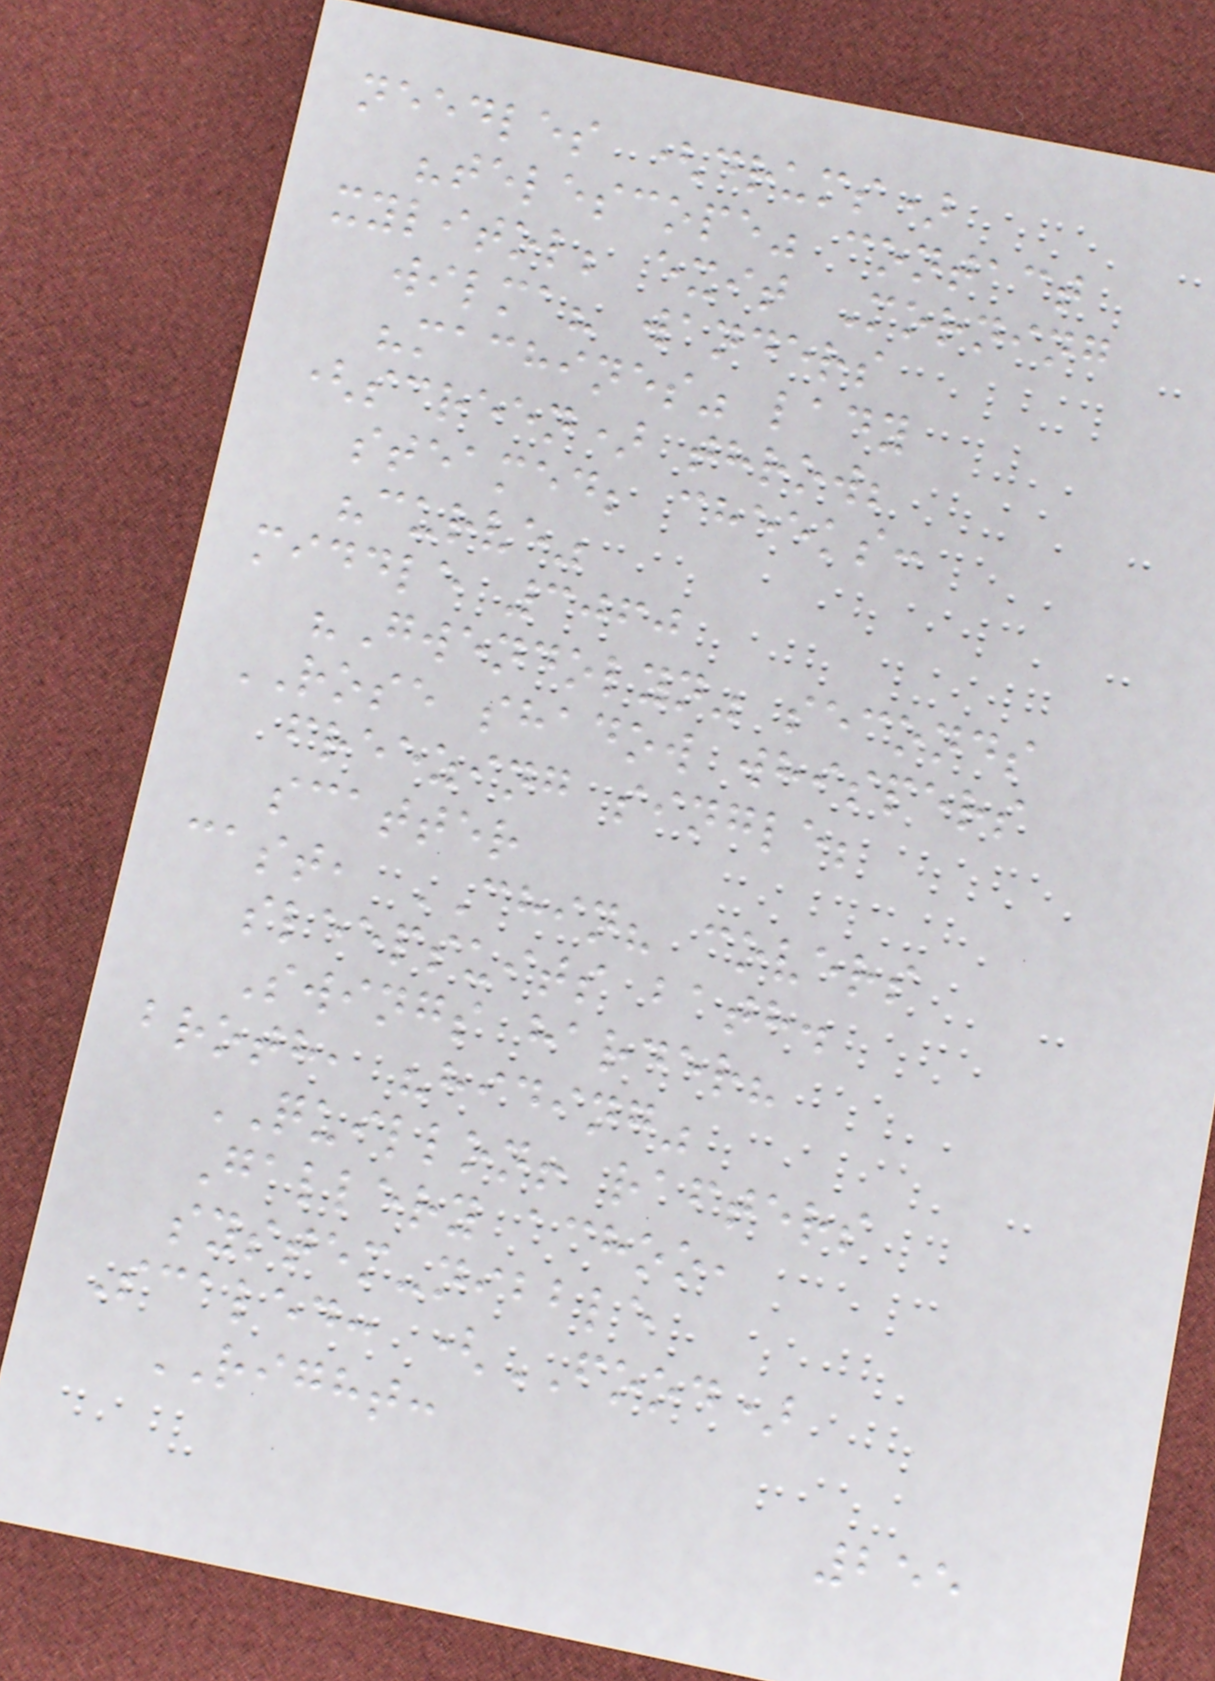needles (drums)
"telescope" contact
xylitol; exit Morning
wilma? wanders
"machines" lady
(screen) throw;
steamed; cheeks:
"curve"
middle 3060
"Gwendolyn" seconds
ROSE shadow whispers
freezing single;
scatter
cast, CHIN? covers
sleepsuits bath.
Swings harder?
broth, "hiding"
QUILLON! rafters
Gallery achoo,
system-nibble
Scaled: (FOOD)
RIGHT:
255
